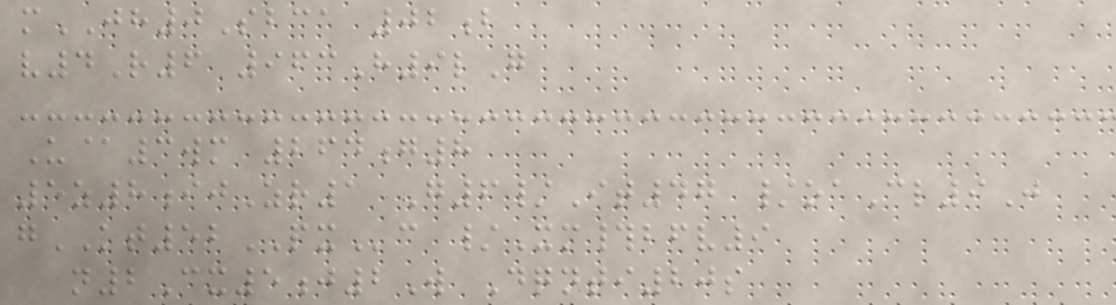mJH0Sbca 02b
v4R6 963H9lG
U@3wm 264g8
5z8ijZr1 G6/It47 /oaCl9J
gKT52PXc /Xm#bfv9
n2Cx5j2W Dqnti20s
